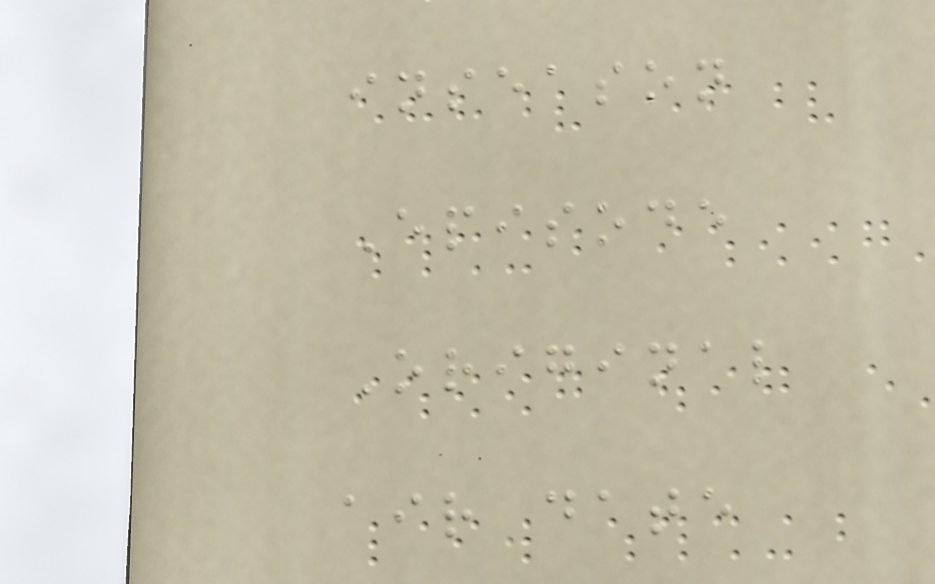inseason
Episode
Original
air date
